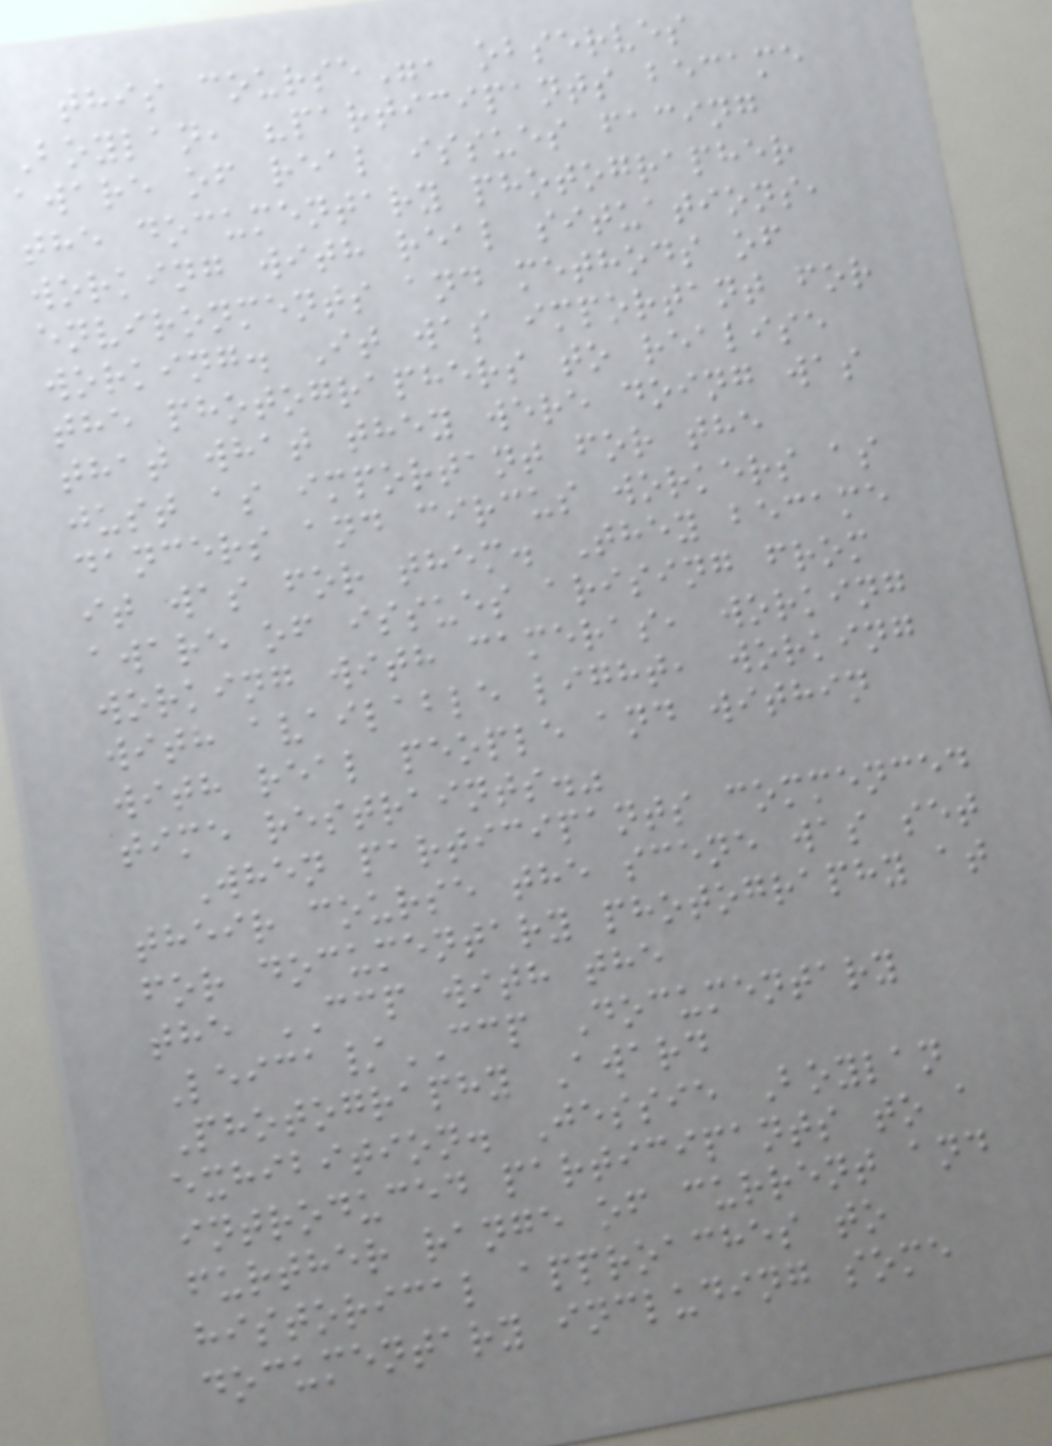this course", observes
Boylan, "participants became
aware of real issues facing
the documentary photographer
working with real situations,
environments and methods of
working. It was important for
the photographers to realise
that what they were doing was
just as important for the
dancers and circus workers as
it was for them. They became
aware of issues arising from
working with cameras, working
with available light, working
with real people and within
time restraints."
When participants commenced
their course the scene was set
for documentary photography at
the CCP with the
Leica/CCP Documentary
Photography Award
exhibition. Jessie Boylan
introduced participants to a
further range of current and
historical approaches to
documentary including some
